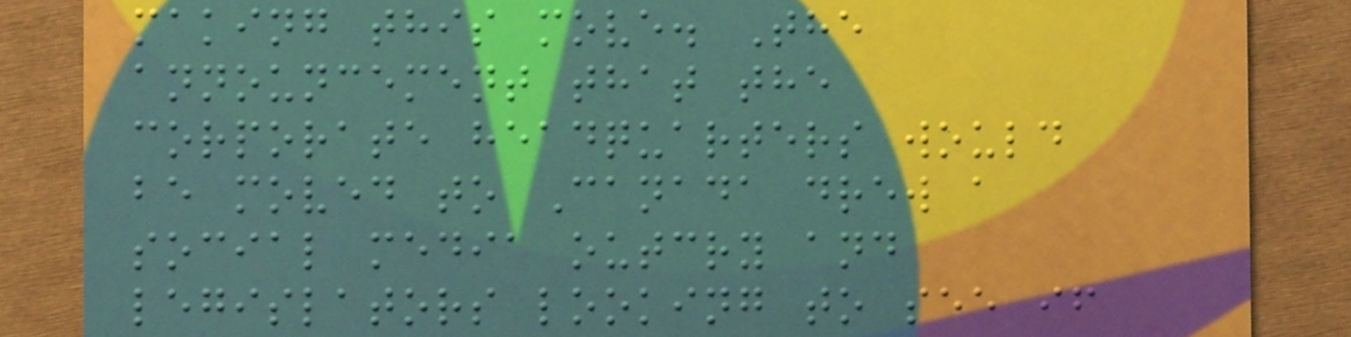making this move. The
announcement that the
corporate headquarters would
be moved to Canada drew a
social media outcry and
legislators looking to see if
